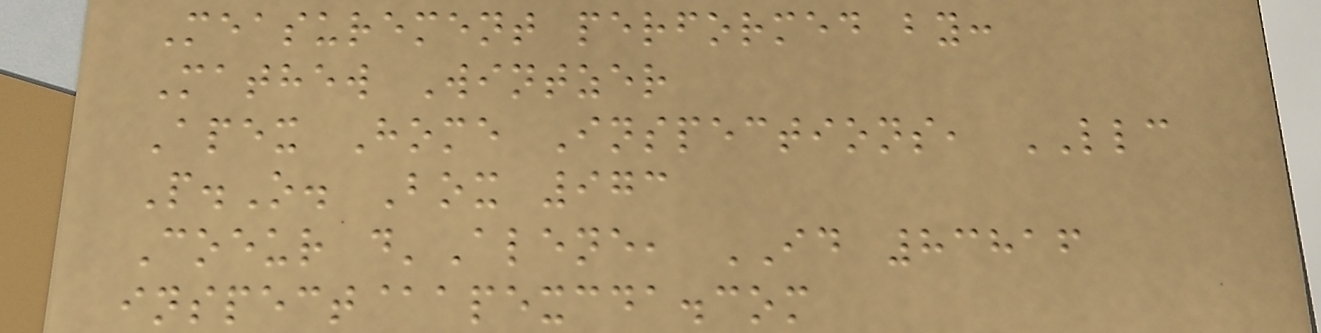Measurement performed by:
Mathew Wintzer
Apex Home Inspections, LLC
P.O. Box 973
Coeur d'Alene, ID 83816
inspect@apexcda.com
